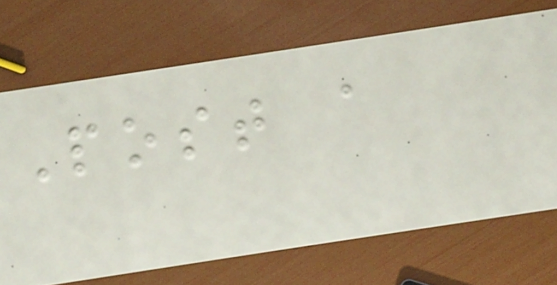Post a
